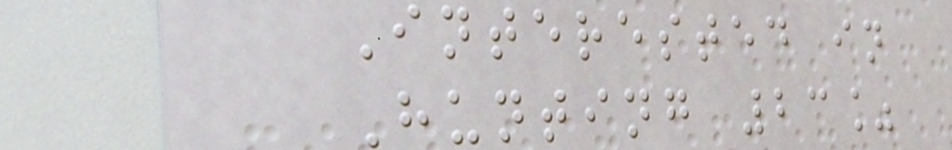Interested in
Hunting 23%
